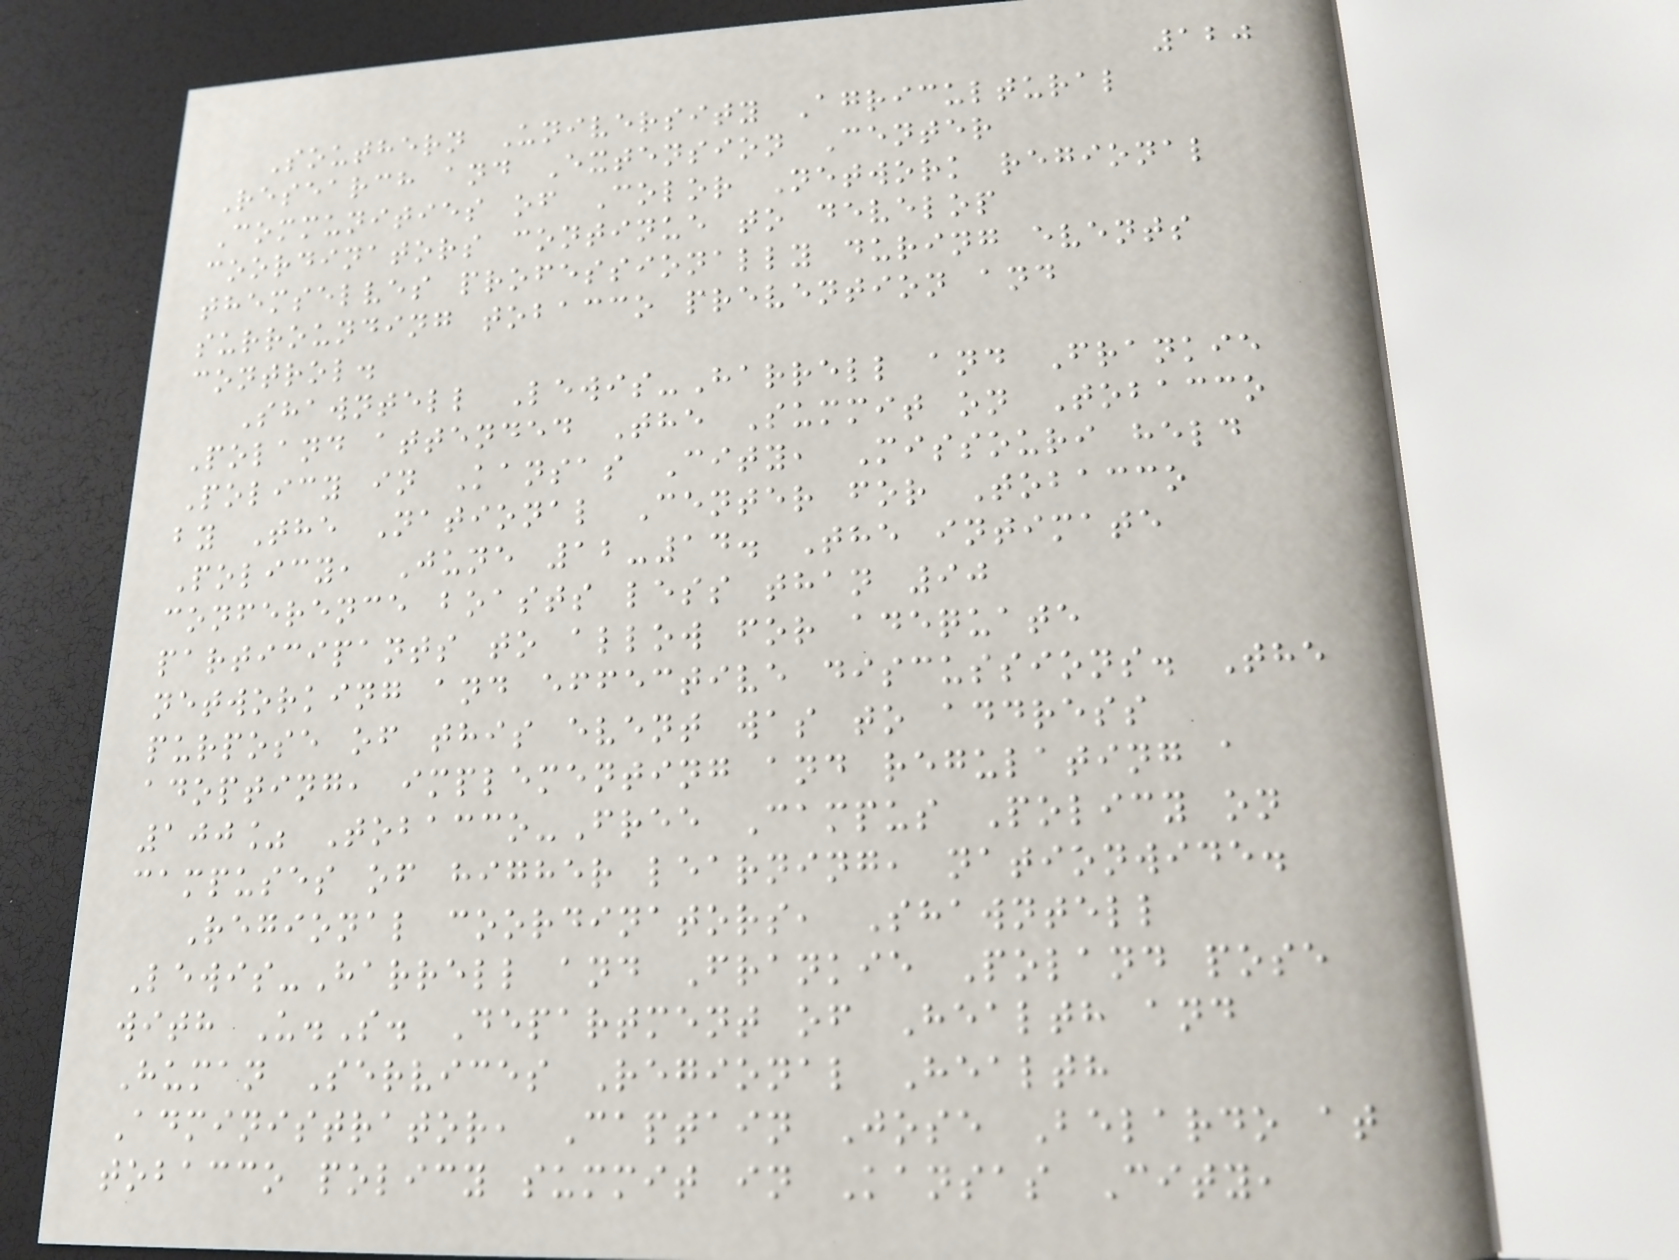120
Southern University Agricultural
Research and Extension Center
Communities of Color Network regional
coordinators continue to develop
themselves professionally during events
surrounding tobacco prevention and
control.
Shawntell Lewis-Harrell and Frankie
Poland attended The Summit on Tobacco
Policy in Kansas City, Missouri held
by The National Center for Tobacco
Policy, June 12-14. The intimate
conference boasts less than 90
participants to allow for adequate
networking and effective discussions. The
purpose of this event was to address
adopting, implementing and regulating a
100% Tobacco-Free Campus Policy on
campuses of higher learning, nationwide.
Regional coordinators, Shawntell
Lewis-Harrell and Frankie Poland pose
with U.S. Department of Health and
Human Services Regional Health
Administrator, Captain Jose Belardo at
tobacco policy summit in Kansas City,
